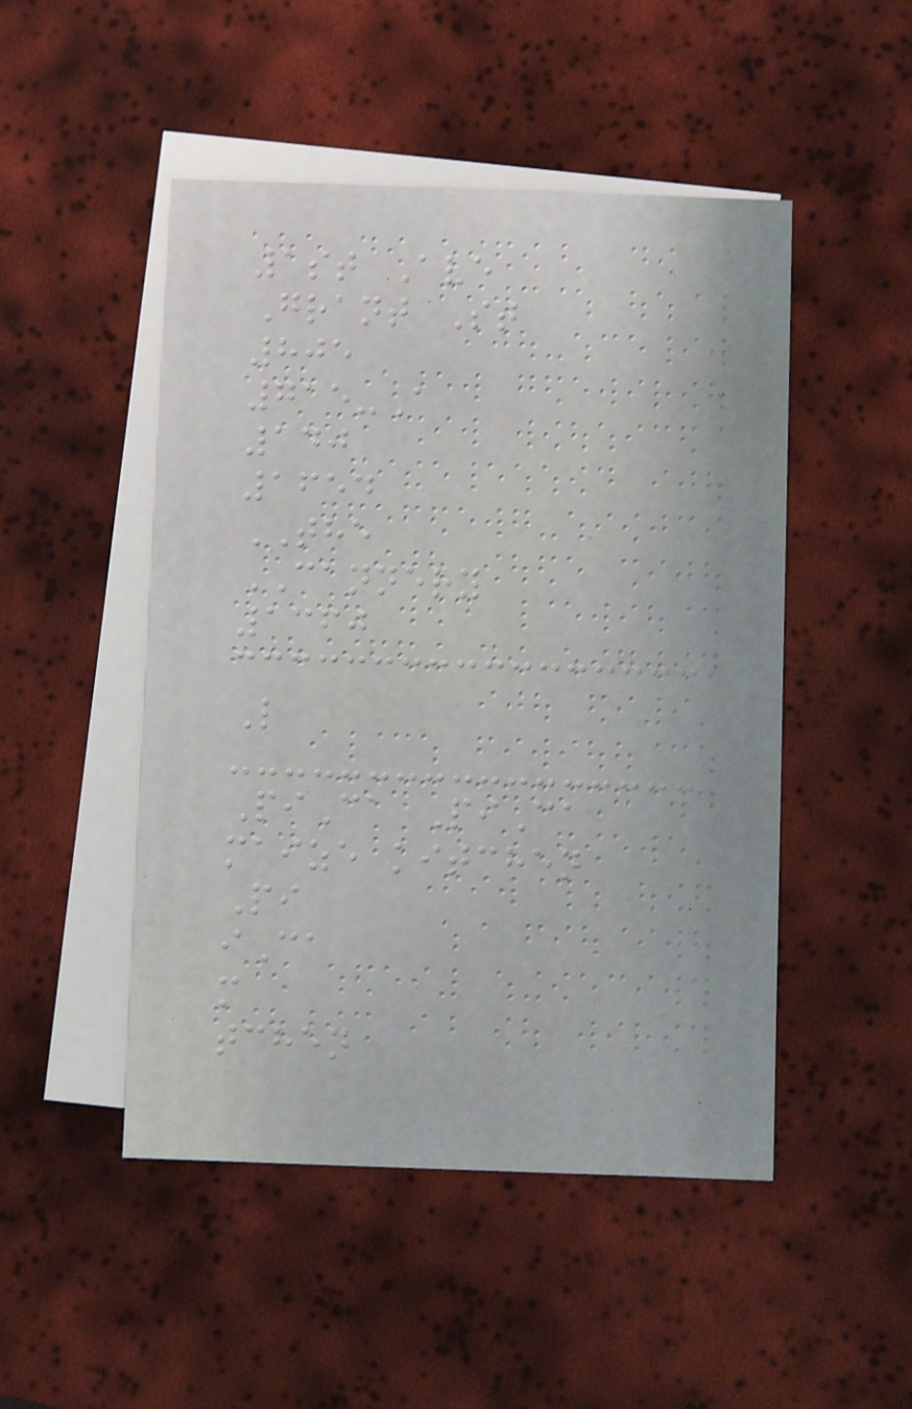1st Ave
Grant St
805
715-A
140
1654
THE
CANNERY
1360
L
PiCa PiCa
maize kitchen
Pi
iCa
m
tchen
